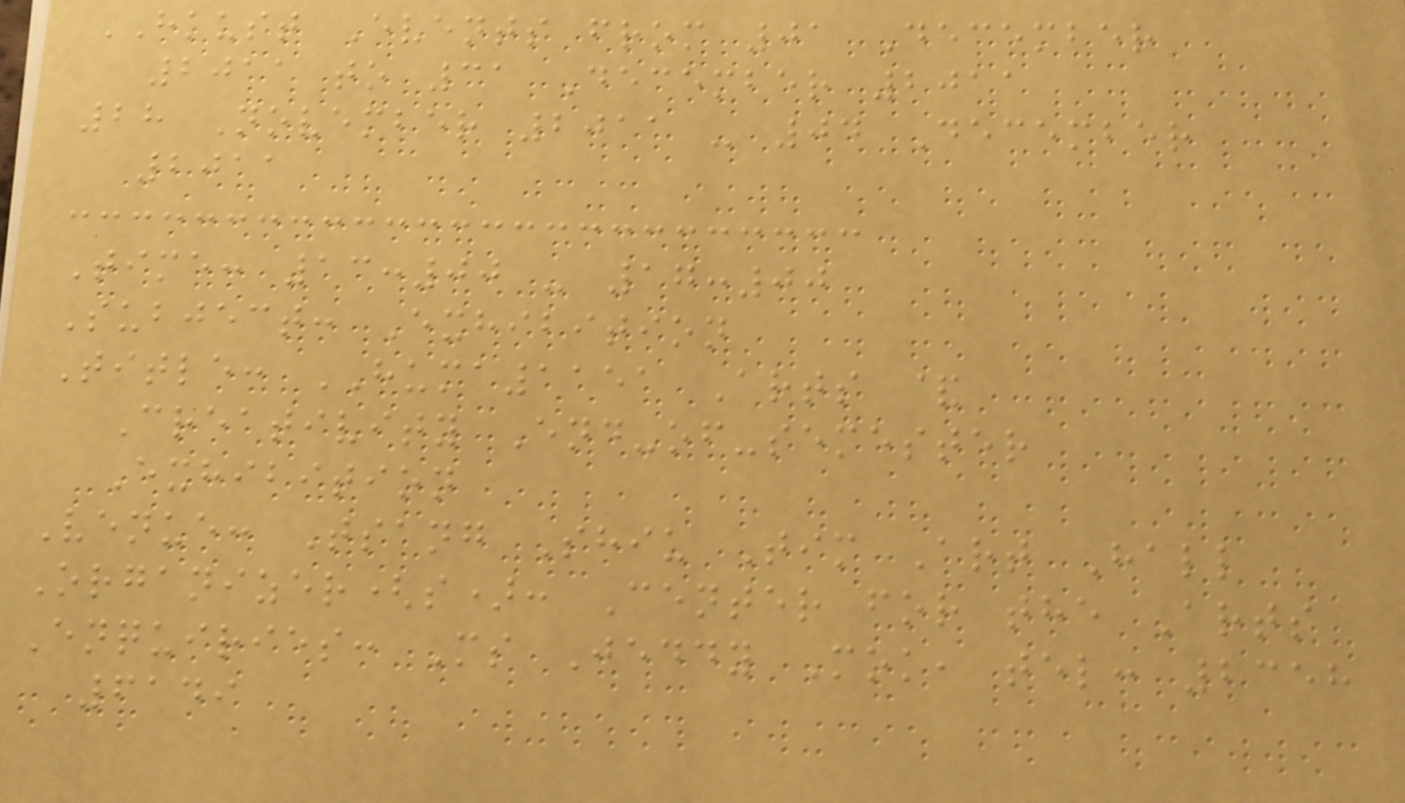HKUST Events from 01 December
2011 to 31 December 2011
28 November 2011 - 04 December
2011
Time: 13:00 - 17:00
Subject: Exhibition
Title: HUMA1151 Arts &
Creativity End-of-semester
Exhibition
Venue: Tsang Shiu Tim Art Hall
Organizer(s): Center for the Arts
Enquiries: Ms Jeddy Mok, tel: 2358
6149
